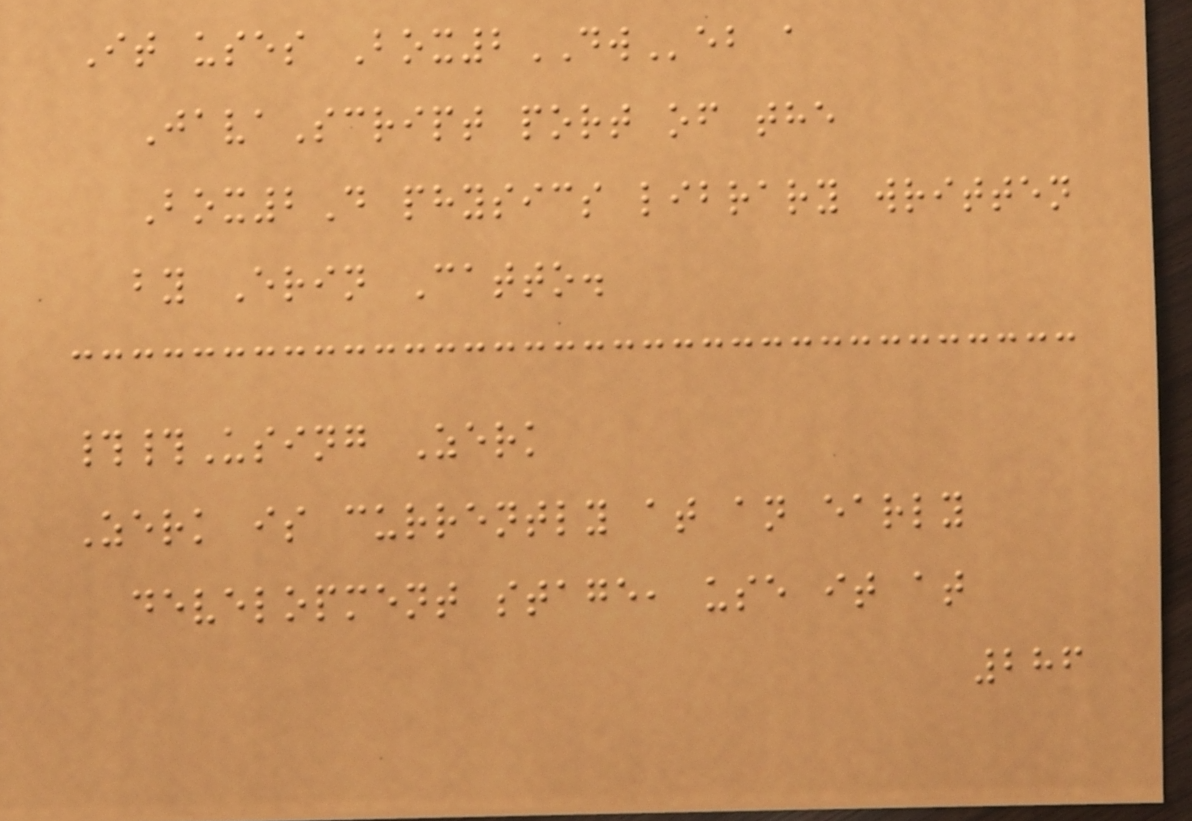It uses Box2DWeb a
JavaScript port of the
Box2D physics library written
by Erin Catto.
##Using Zerk
Zerk is currently at an early
development stage, use it at
286
